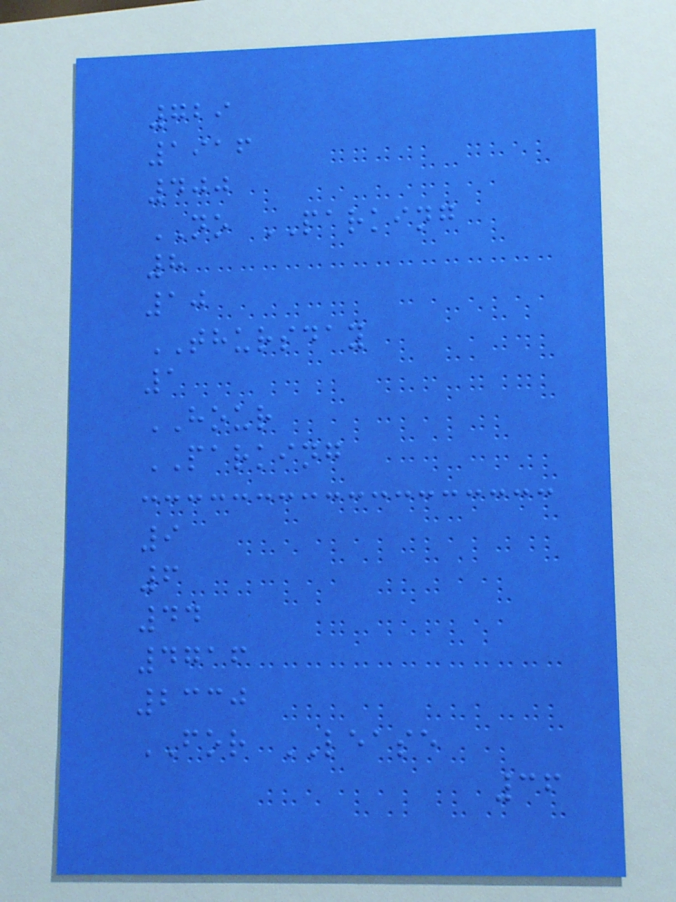729
1916
400
NO PARKING
8
10
THURSDAY
1
HOUR
PARKING
9
6
44
4716
2330
FOR LEASE
36
